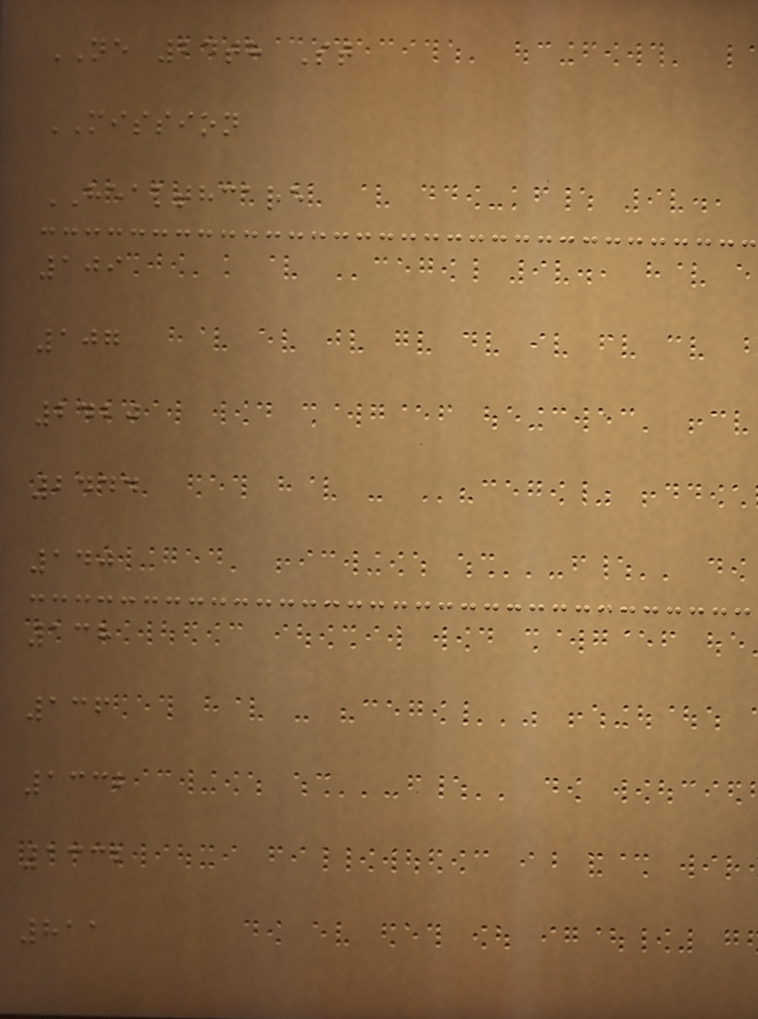NE 24th St
MISSION
HEALTHCARE
109
107
2420
2444
140
138
136
1332
1332
811
